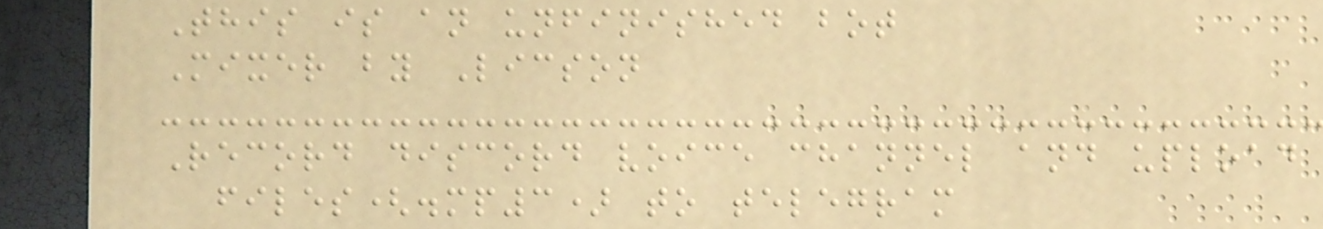This is an unfinished bot
Mixer by Licson
Record discord voice channel and upload
files(.mp3) to telegram
